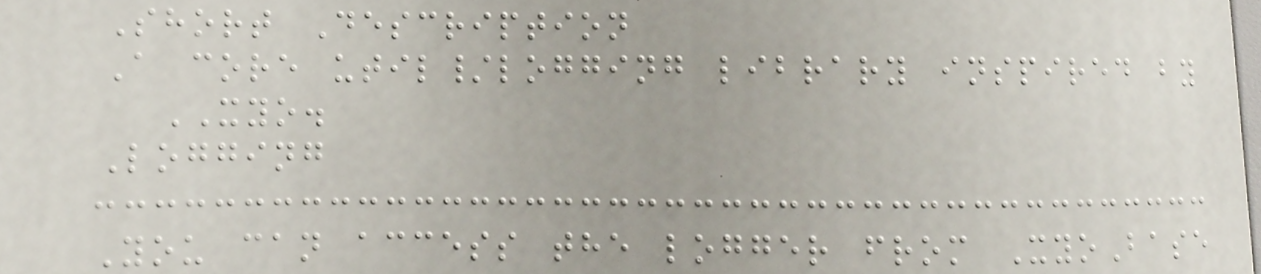Short Description
A core util/logging library inspired by
XYO.
Logging
You can access the logger from XyoBase
